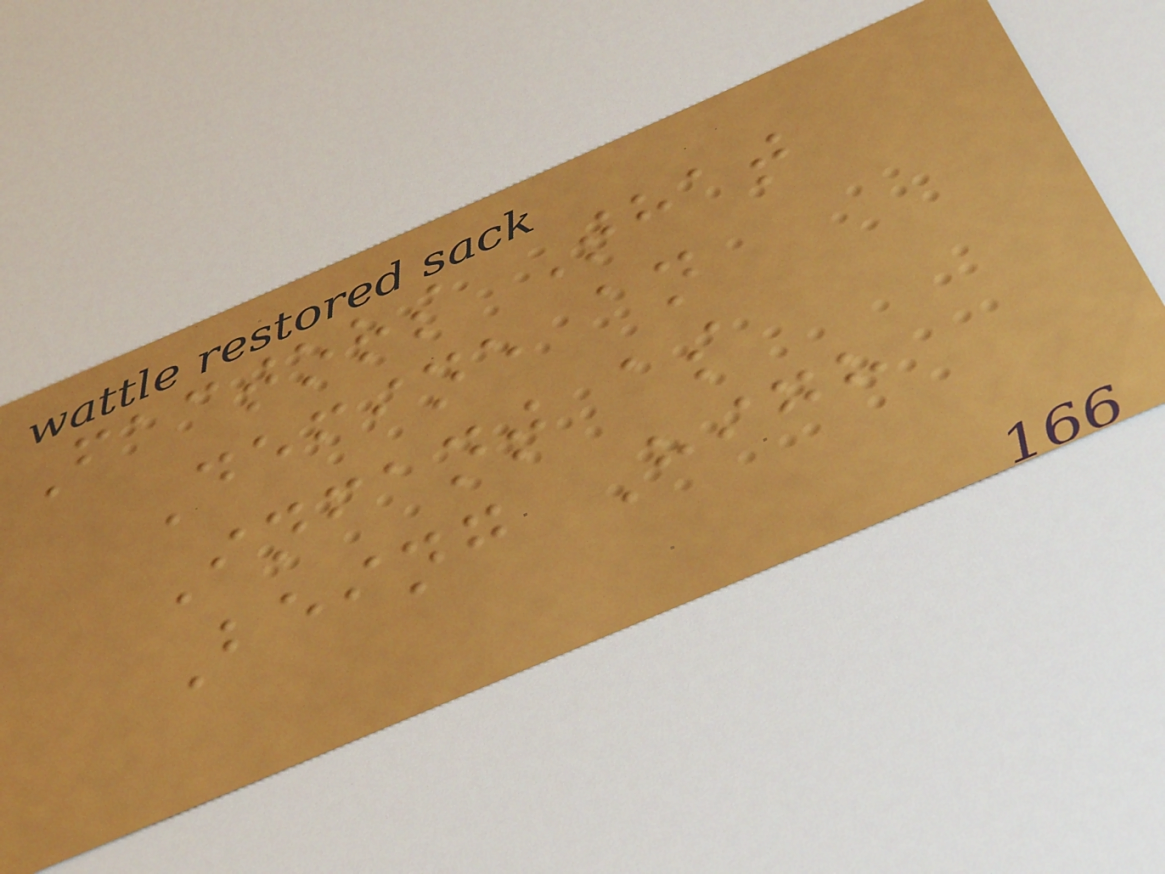Factors That
Define an
Infant as
Being High
